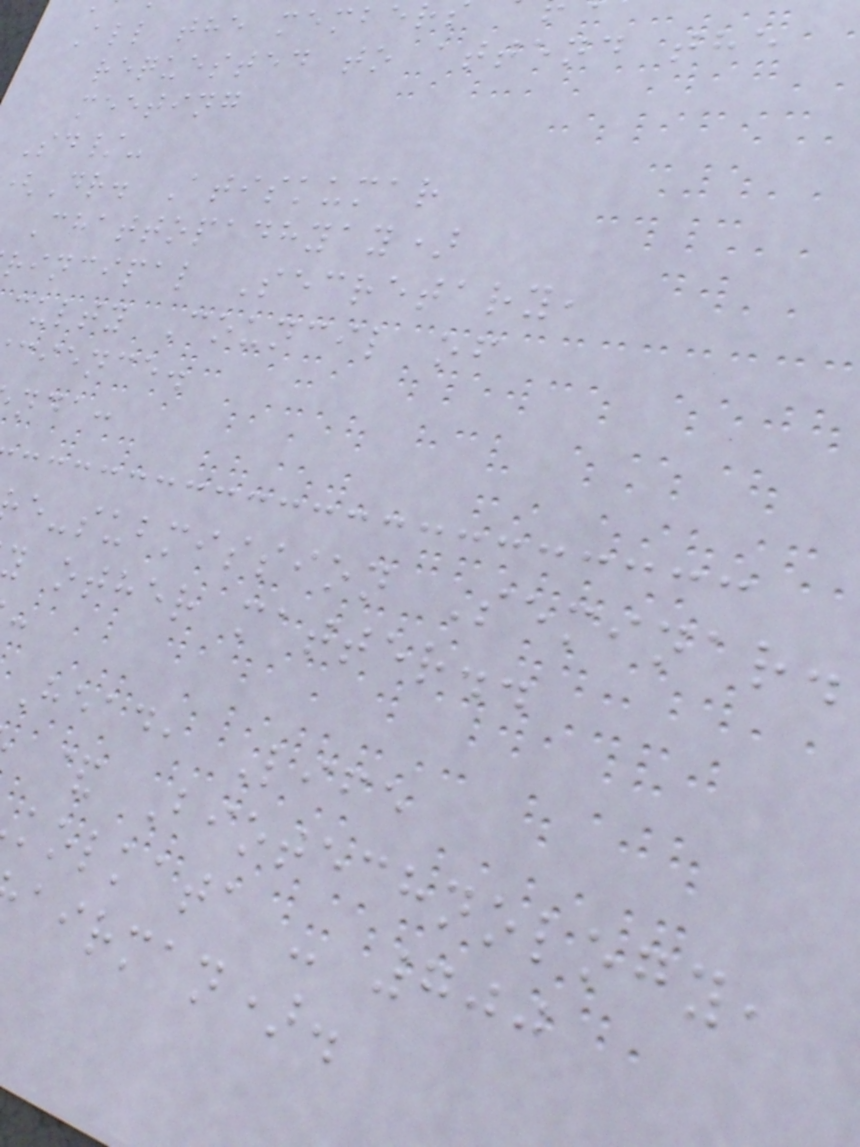All the member
requested to attend the
meeting
Sd/-
Dr. Atiskumar
Chattopadhyay)
rincipal Secretary,
culty Council of
cience.
nda:
e-submission Seminar.
other matter..
Head, Life
& Biotechnology,
kolkata - 700
airman).
